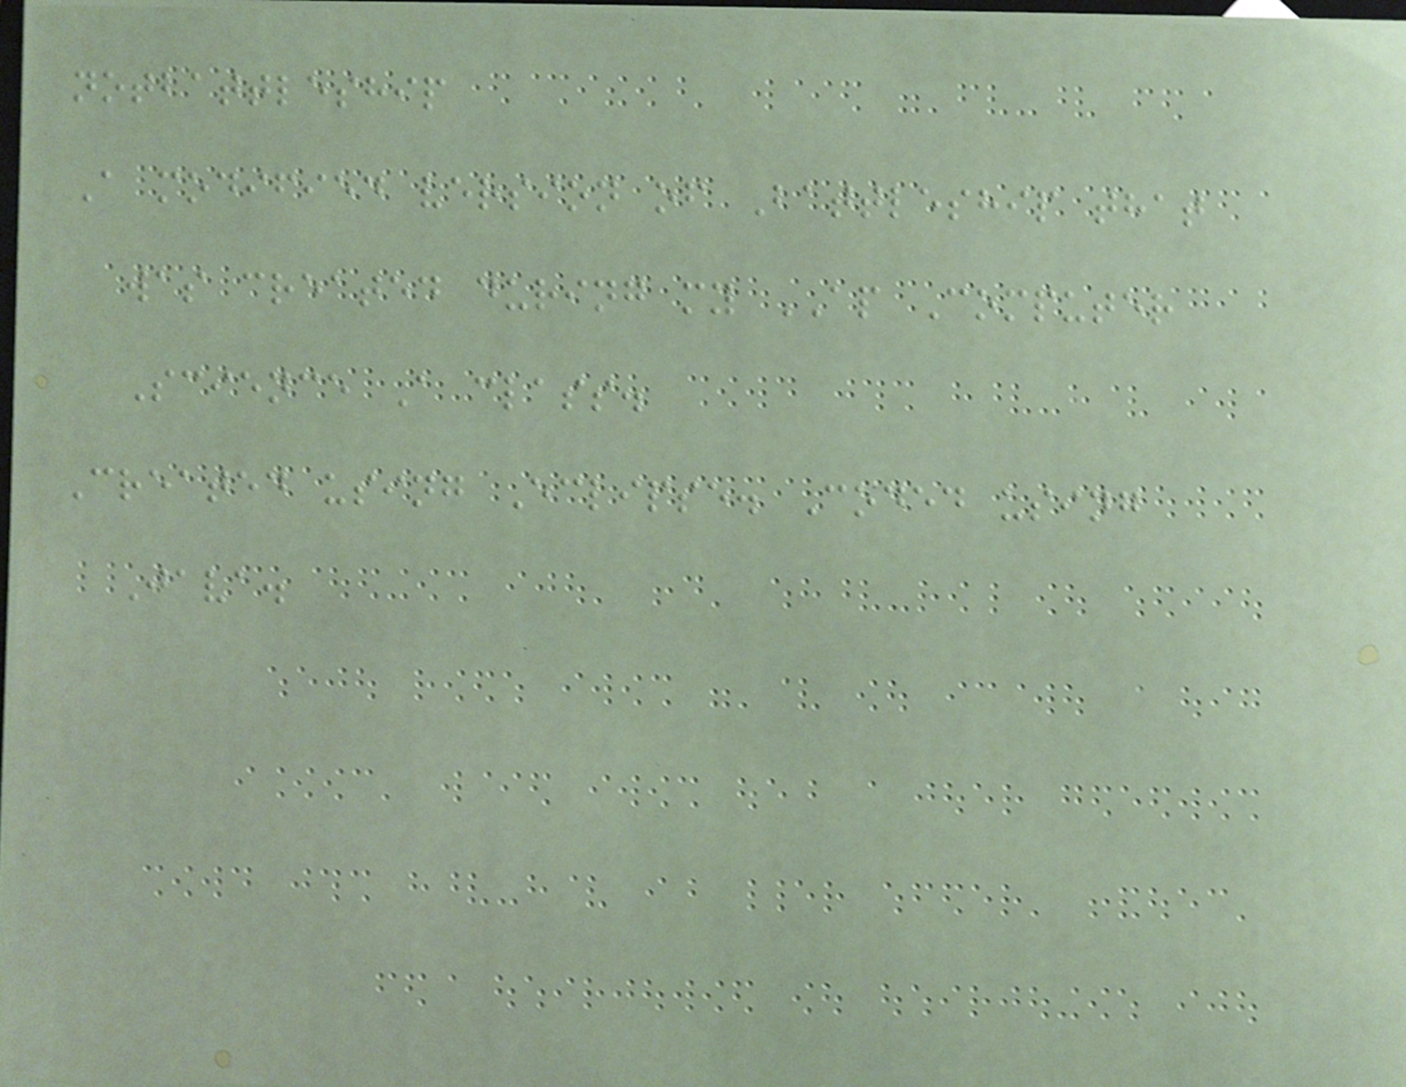notbattleship
A modified version of Battleship that
was created during my AP Computer
Science A class.
Created using Eclipse. Coded using
Java.
